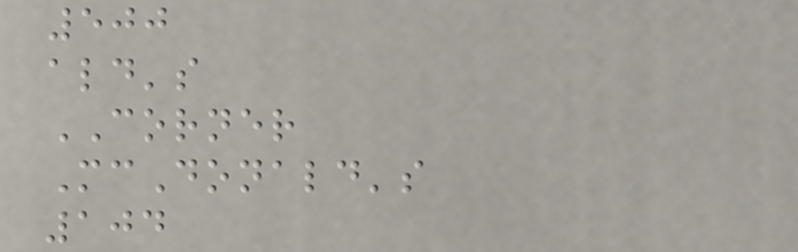500
ald's
CORNER
McDonald's
104
